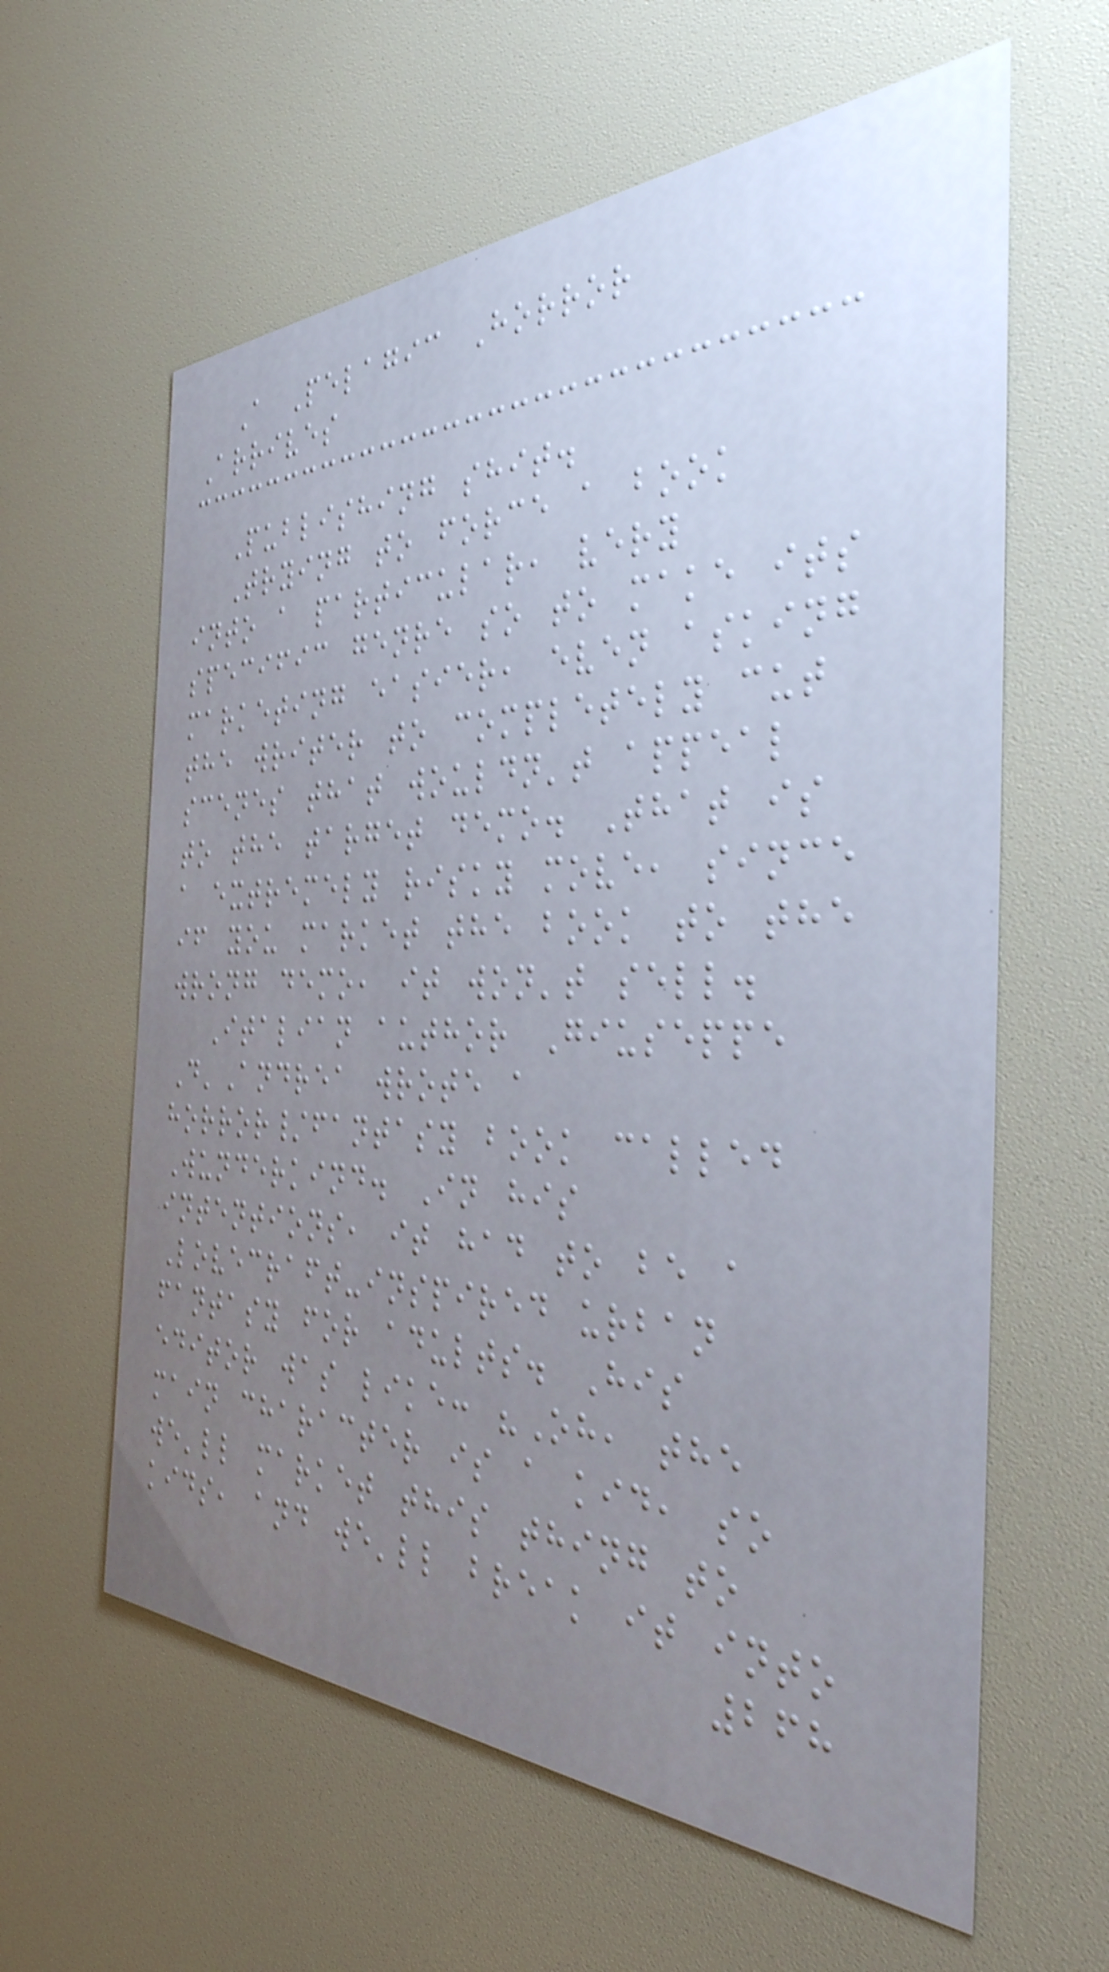A Pelagic Horror
Arrives
Publishing shit.
Trying to force a book
into a particular, very
specific genre so to make its
marketing easier, even asking
the writer to completely cut
scenes that wouldn't appeal
to the target demo. That is
a extremely risky move, since
if you market the book to the
wrong demo, it won't sell.
Italian author Giuseppe
D'Andrea wrote a
horror/fantasy book called
Wunderkind. In his
intentions, it had to be a
Lovecraft-inspired urban
fantasy for adults. His
editor was like: "Oh, the
main character is a kid, so
we'll market this thing to
kids, and we'll break it into
268
